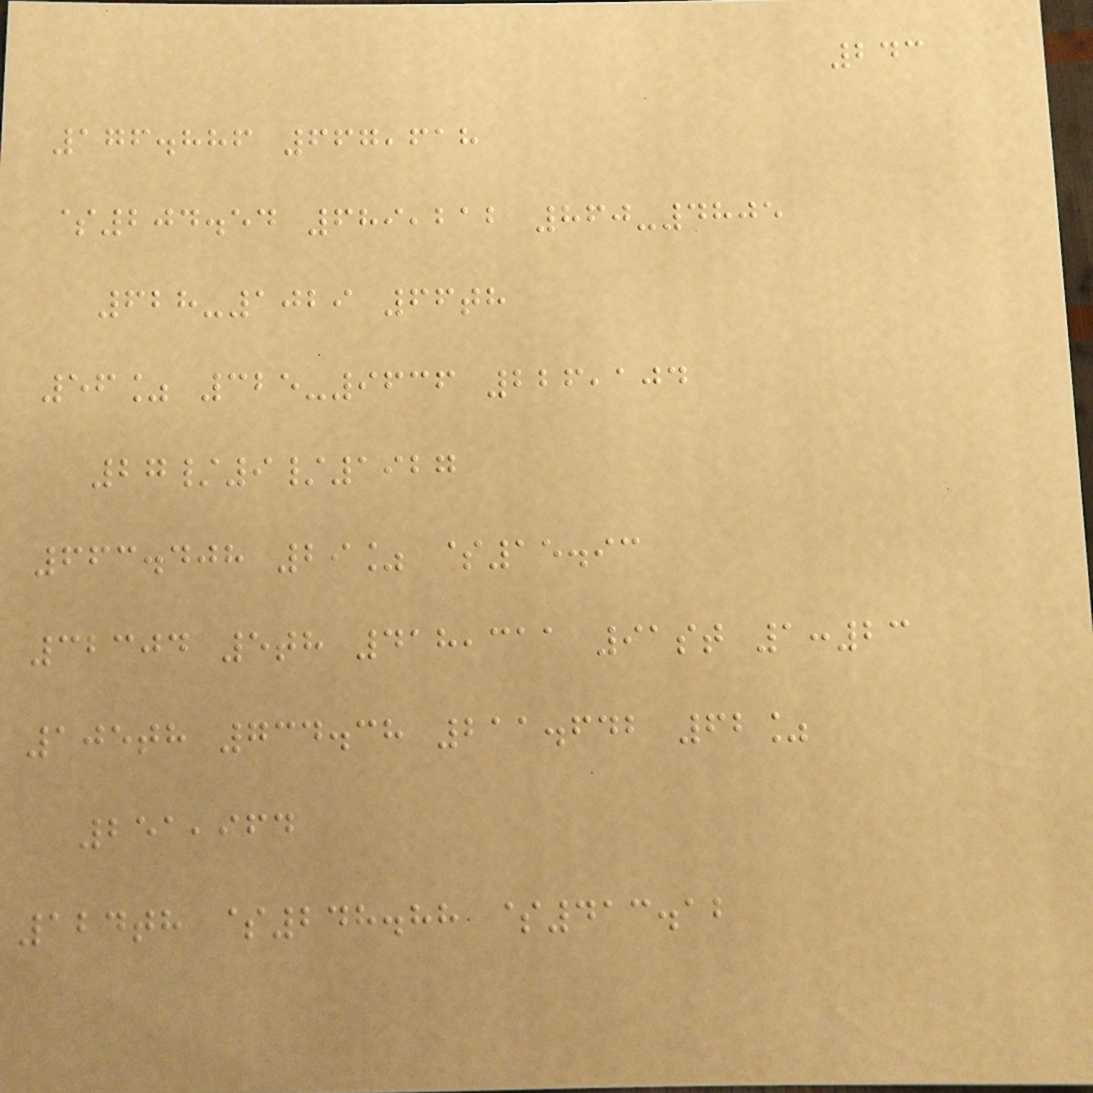243
176.886 667,618
$204.54 689,212 860-4805
628-1029 66th
56% 325-9636 226,104
27/9/1927
663.408 29% $15.93
32304 5th 418,311 91st 1:23
105th 734.38 211.642 62%
251,964
124th $248.88 $413.12
